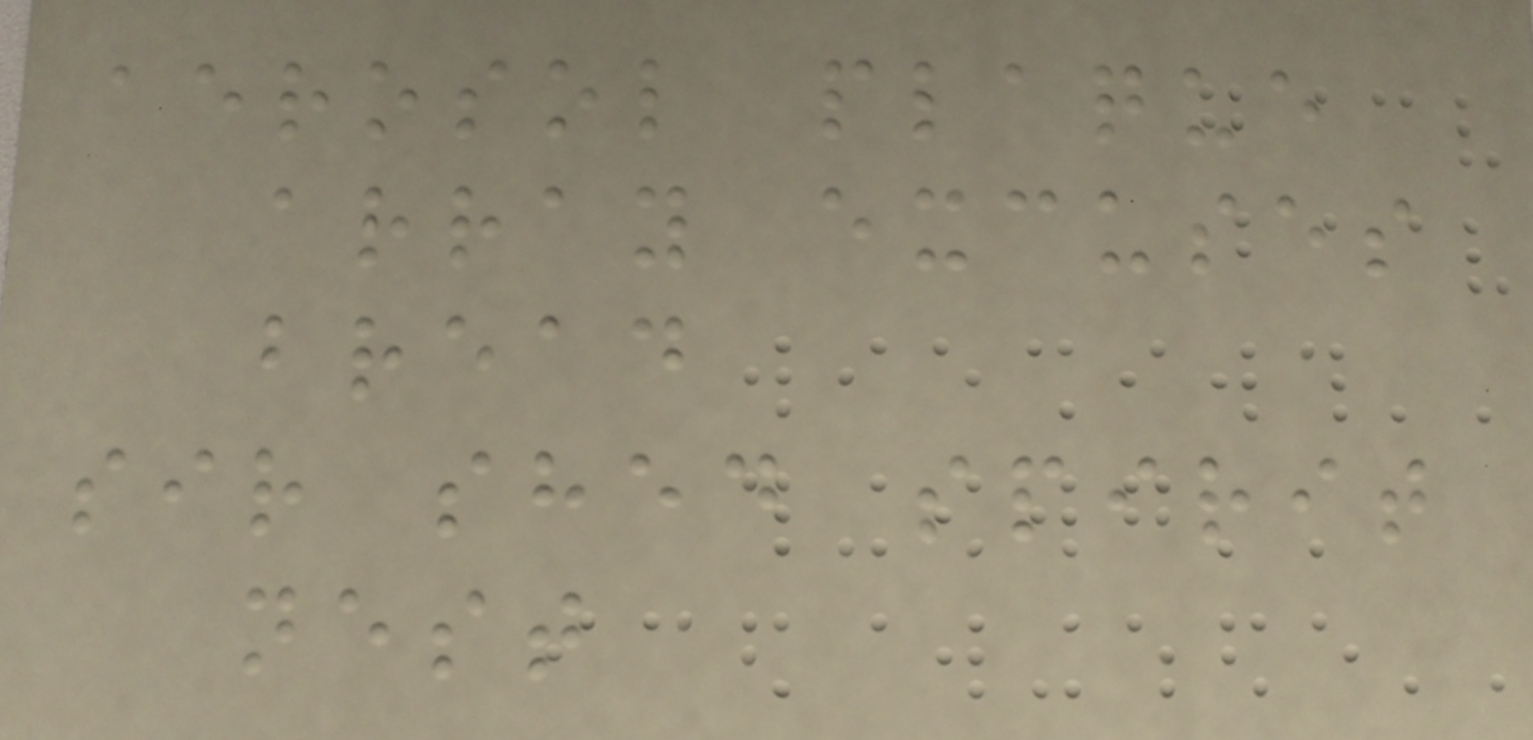aerosol plaque
array excuses
bread
sir shed spirit
nest
